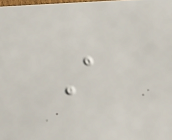A
